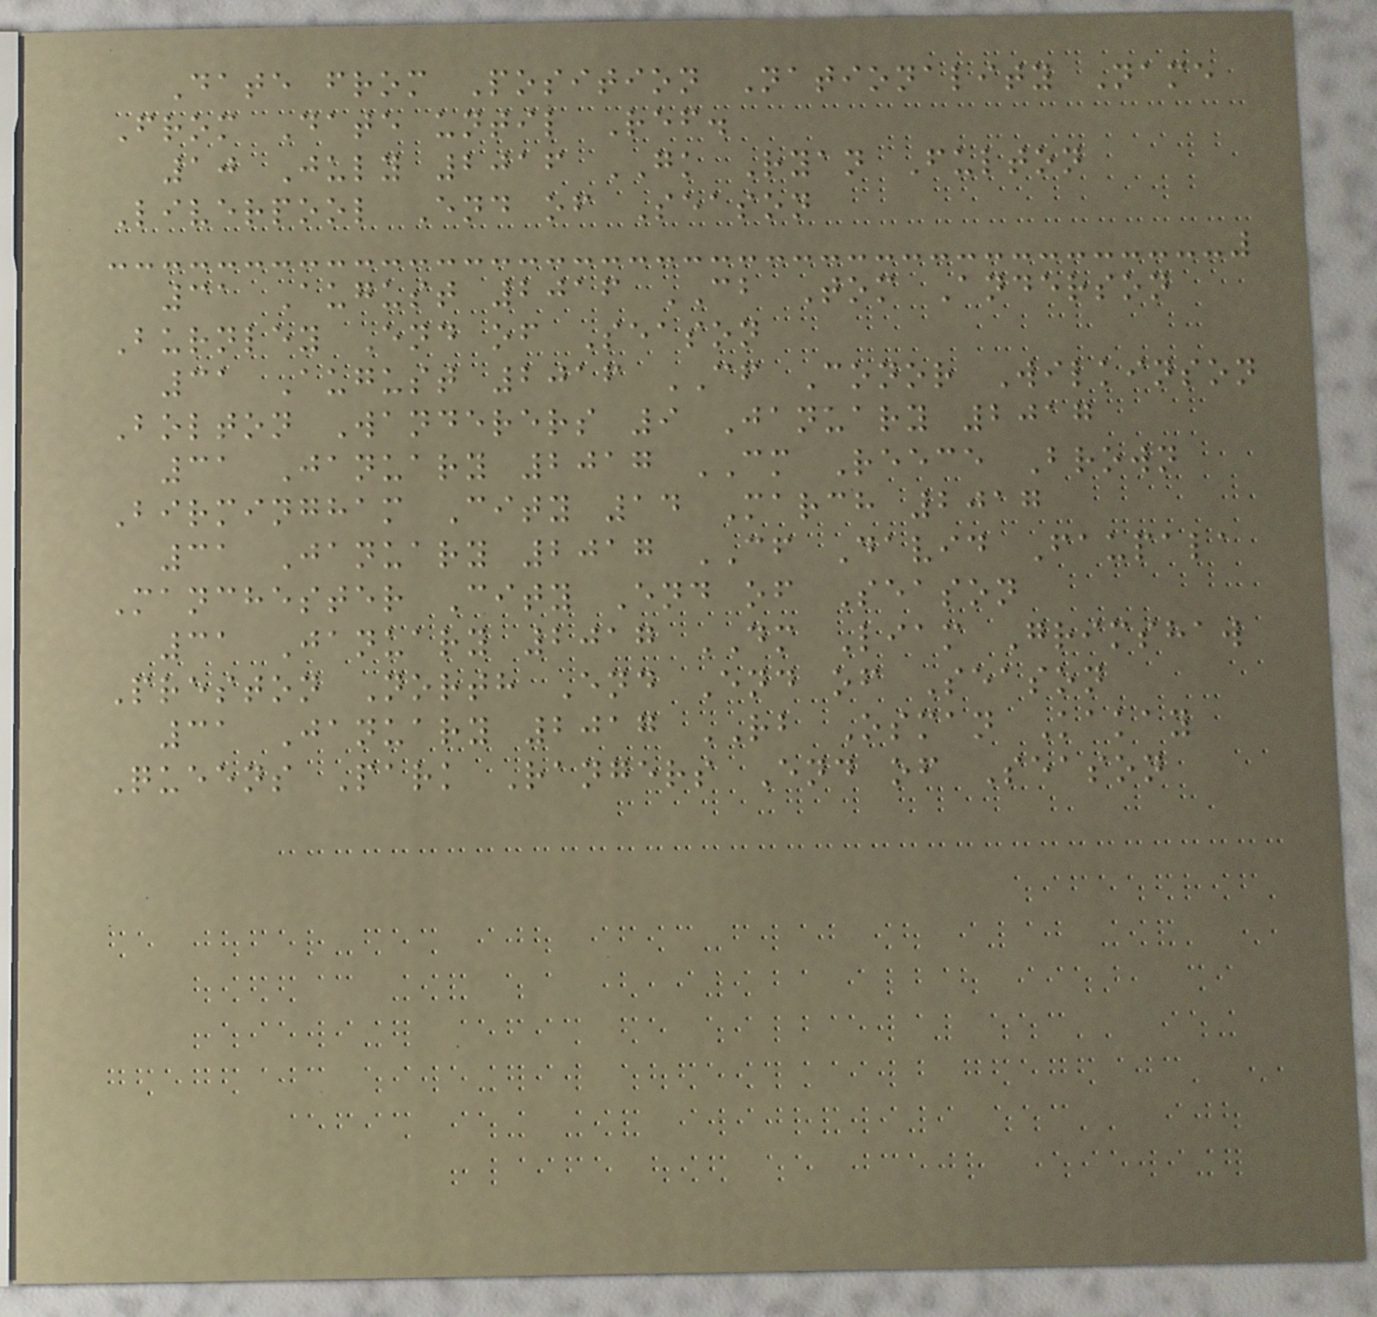Date from Position Nationality Name
From Date until Ref.
10 July 2016 GK Ryan Fulton
Liverpool End of Season
31 August 2016 CB Tom Anderson
Burnley End of Season
31 August 2016 CF Conor Wilkinson
Bolton Wanderers 9 January 2017
31 January 2017 CM Reece Brown
Birmingham City 14 March 2017
31 January 2017 CF David Faupala
Manchester City End of Season
31 January 2017 DM Liam Grimshaw
Preston North End End of Season
31 January 2017 RB Osman Kakay
Queens Park Rangers End of Season
